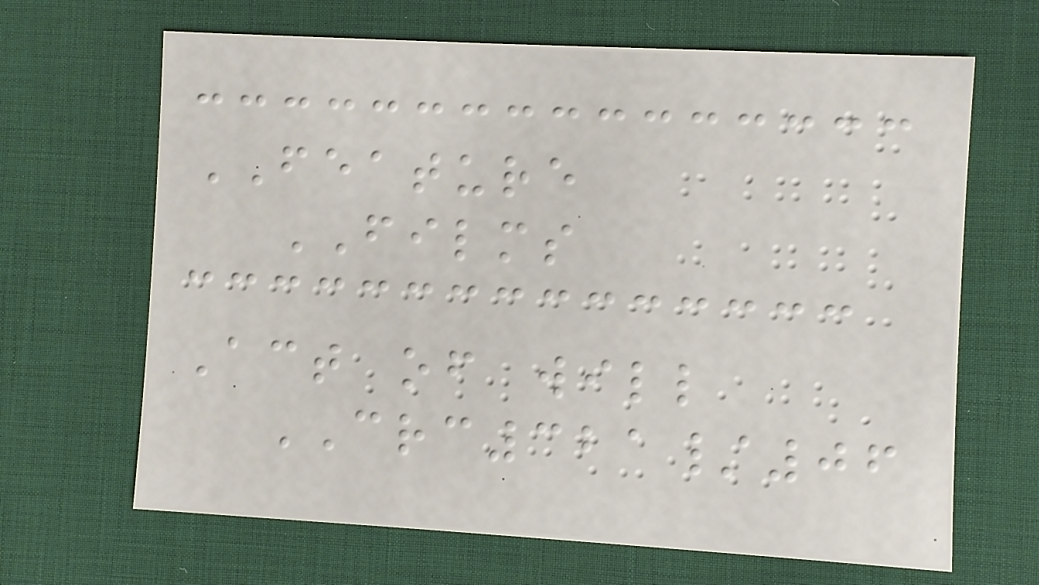FEATURE
FILMS
Act of will
CRC321/06
